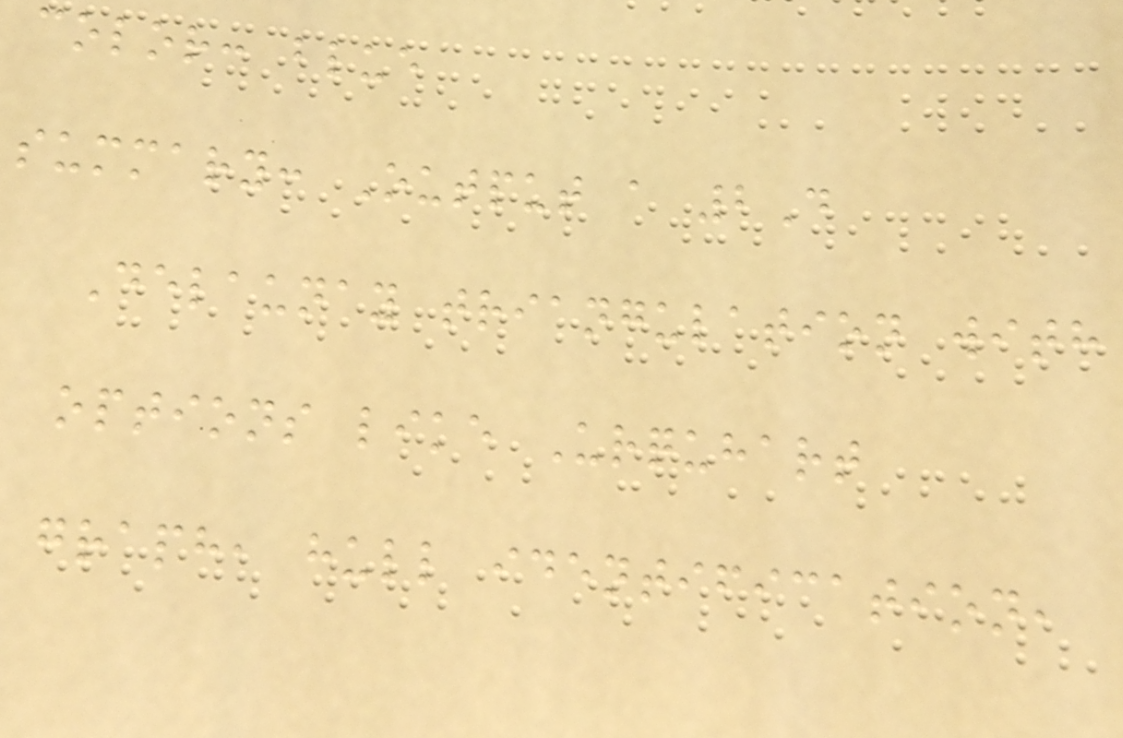color: blue
summary: Output a 2D
Delaunay triangulation with
options like Urquhart
graph, hull identification,
